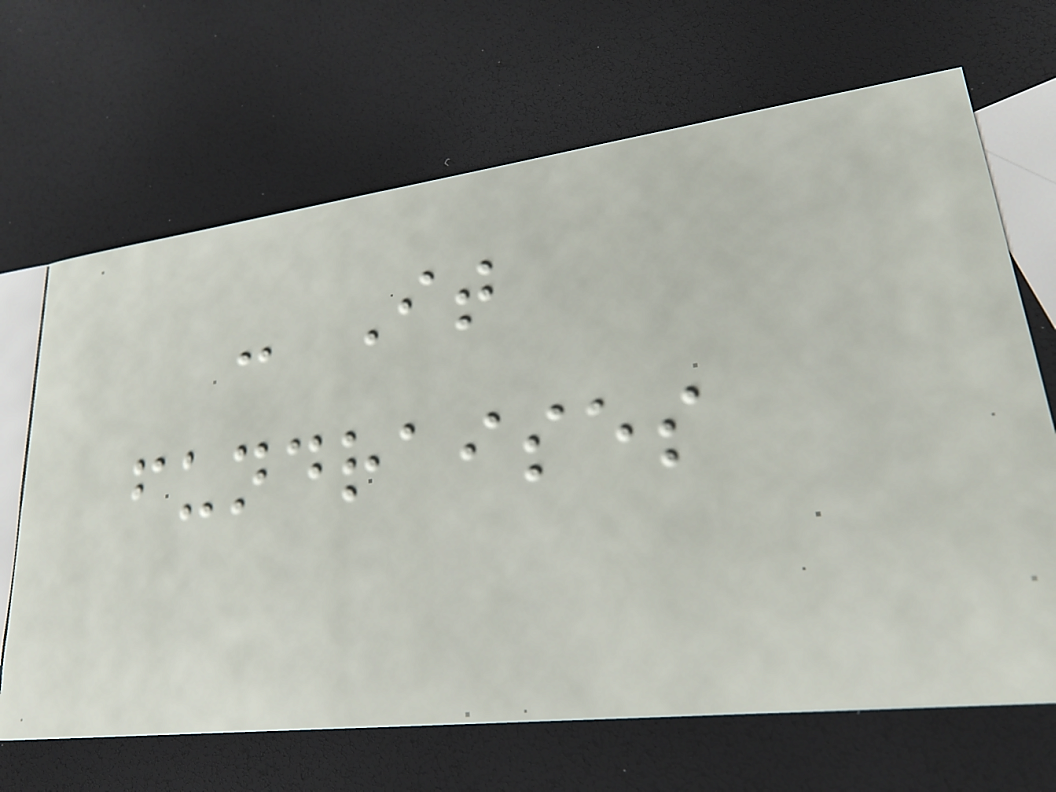- It
fundraises
